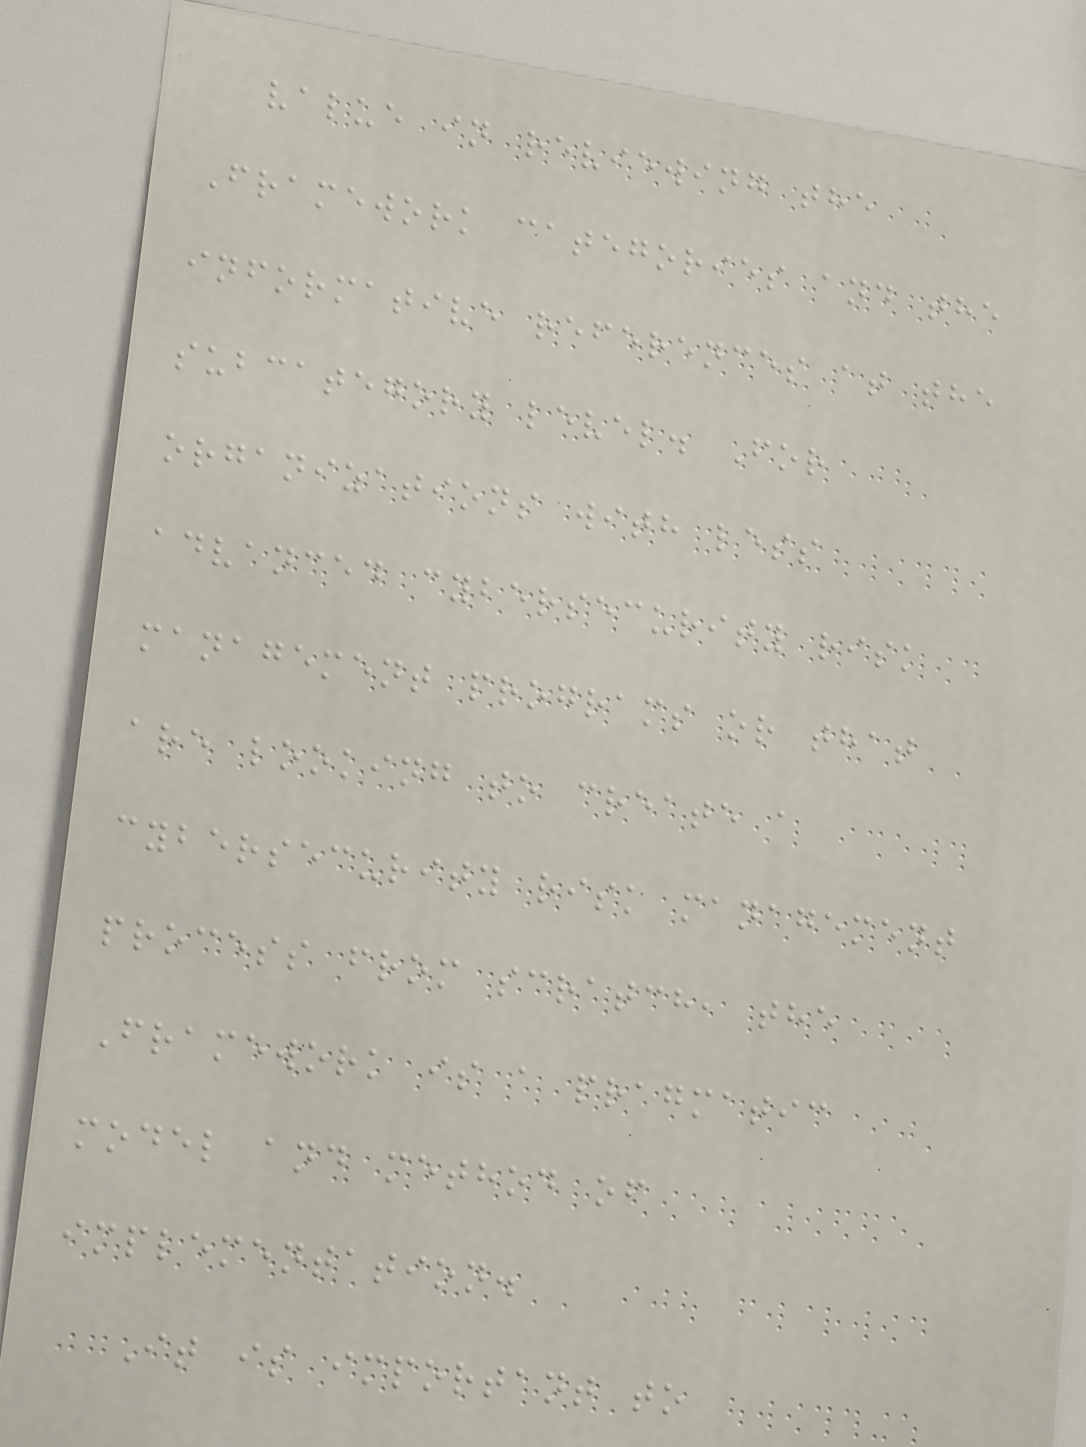value in reviewing the
Framework categories and the
informative references at the
subcategory level. For
organizations with less
advanced cybersecurity risk
management programs or that
are looking to create a
cybersecurity risk management
process from scratch, the
Framework is a pragmatic
model and method of
implementation.
It is important to
